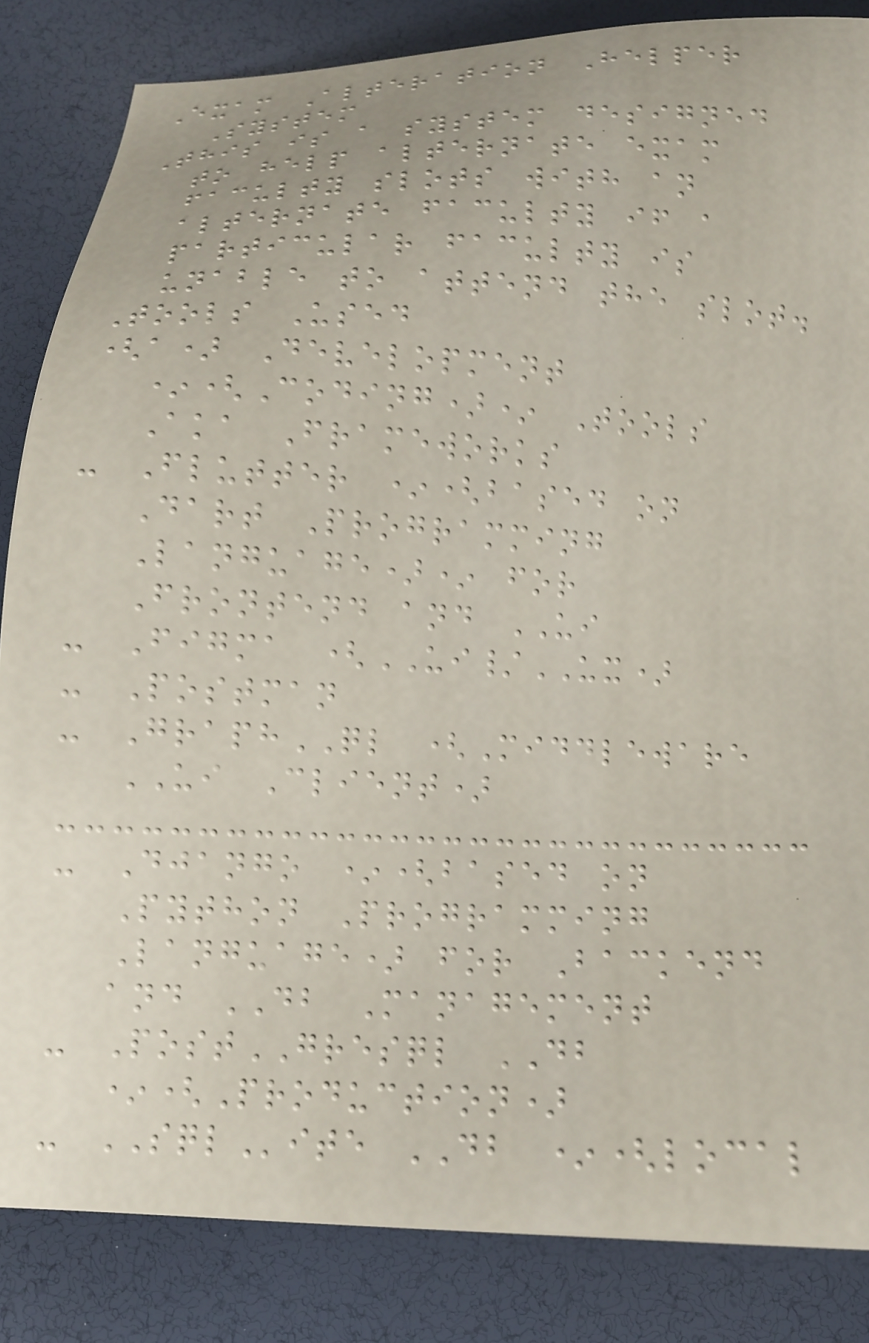Exam Alteration Helper
System
This is a system designed
to help alternate exam
faculty slots with an
alternate faculty if a
particular faculty is
unable to attend the slot.
Tools Used
(a) Development
*(Coding)* Tools
Aka Frameworks
- Flutter *(based on
Dart Programming
Language)* for
Frontend and UI
- Figma (UI/UX)
- Postman
- GraphQL (Middleware
UI Client)
- Django *(based on
Python Programming
Language) for Backend
and DB Management
- PostGRESQL DB
*(Production)
- SQLite DB *(local
